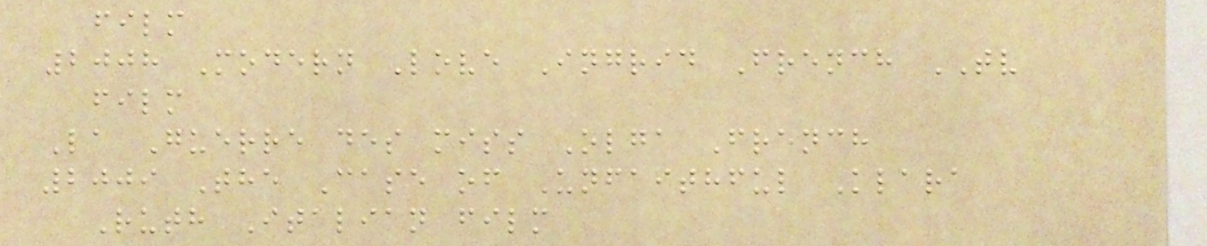film
2008 Modern Love Ingrid French TV
film
La Guerre des miss Olga French
2009 The Case of Unfaithful Klara
Ruth Italian film
